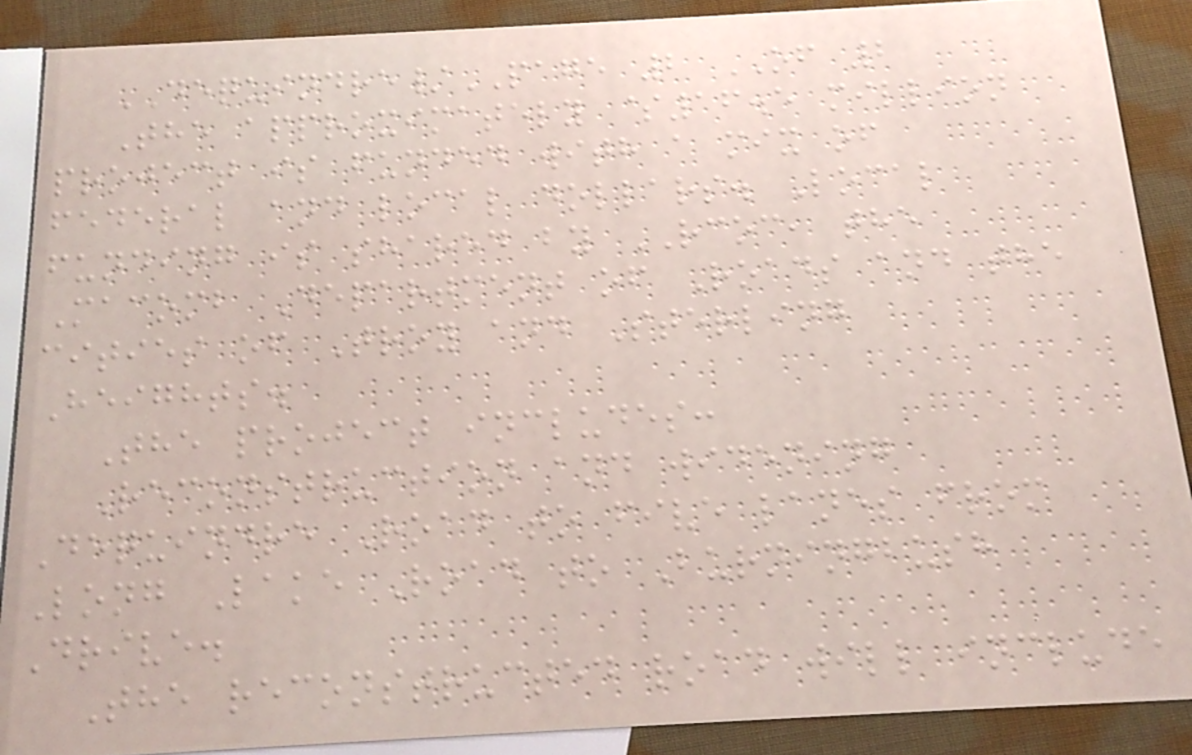DEQUINDRE/PAGE 2 OF 2
The approximately $16.5 million
project is funded with a mix of
federal and local dollars. Local
funding is shared by RCOC, the
Macomb Department of Roads and the
cities of Troy and Sterling
Heights.
The project includes:
Reconstruction and widening
Dequindre Road to five lanes from
Long Lake Road to Burningbush
Drive.
The reconstructed road will include
